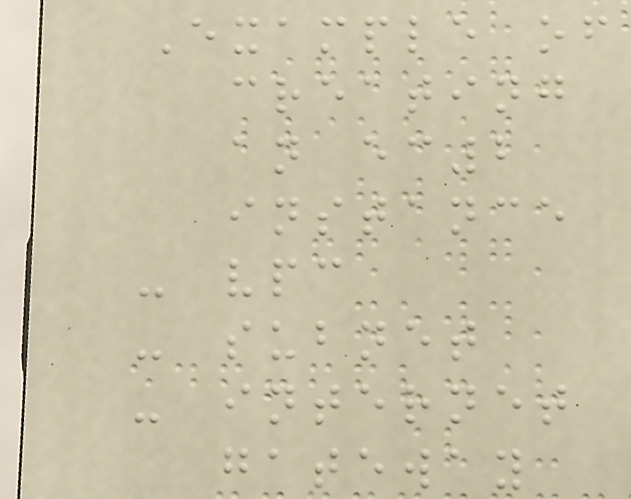Example of
creating
an ec2
instance
- vpc
- subnet
- internet
gateway
